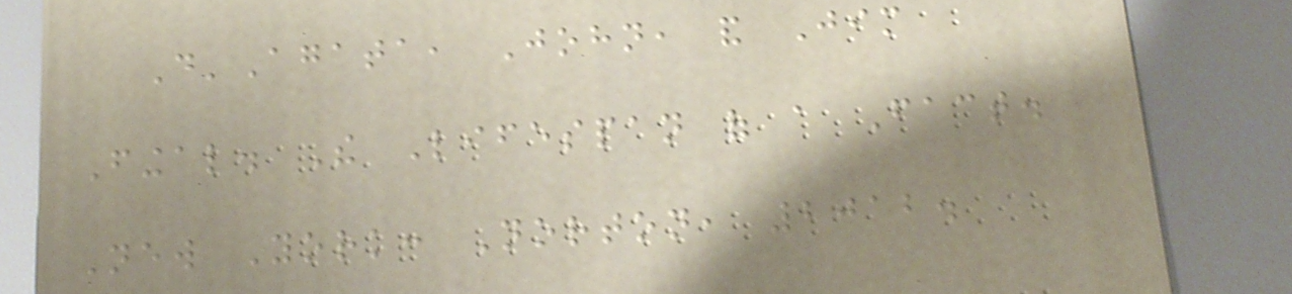D'Agata, John, and Jim
Fingal. The Lifespan of a Fact.
New York: Norton, 2012.
